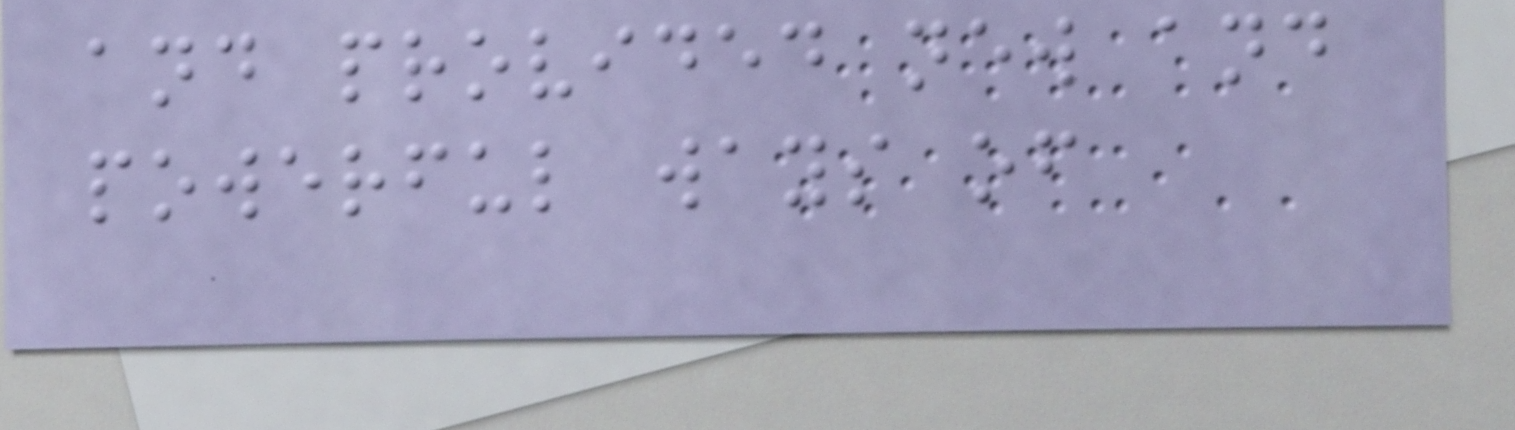and provided new and
powerful ways of
